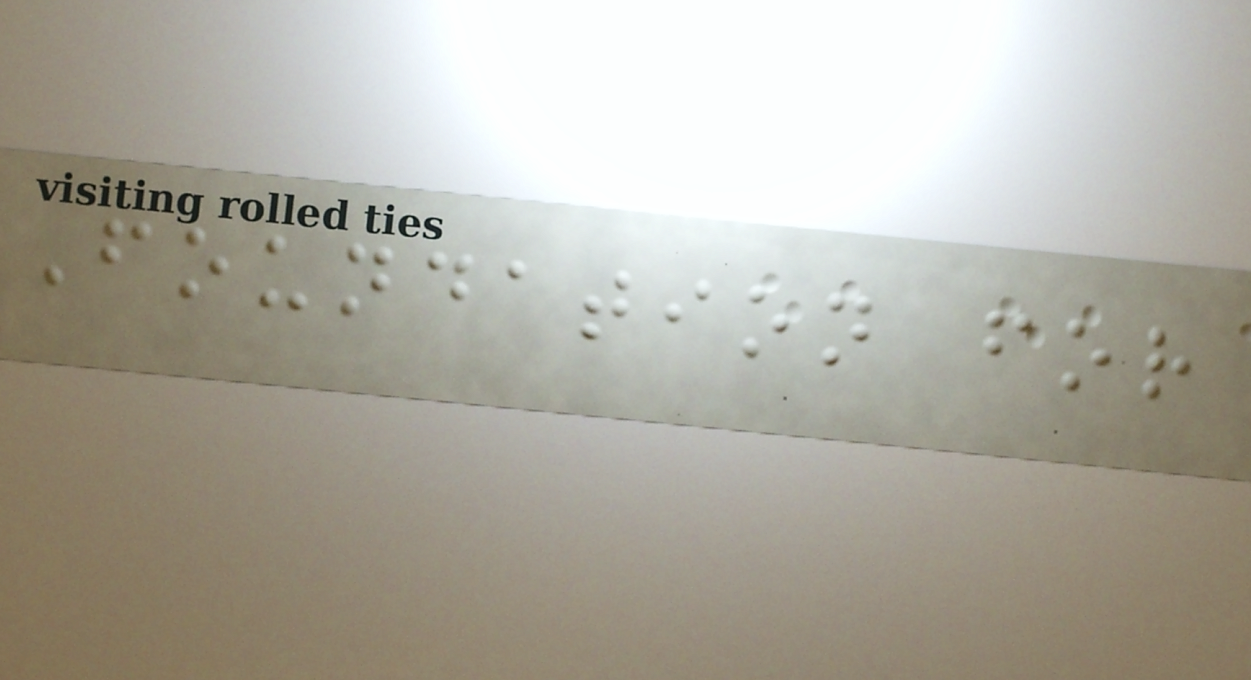Foundation for
